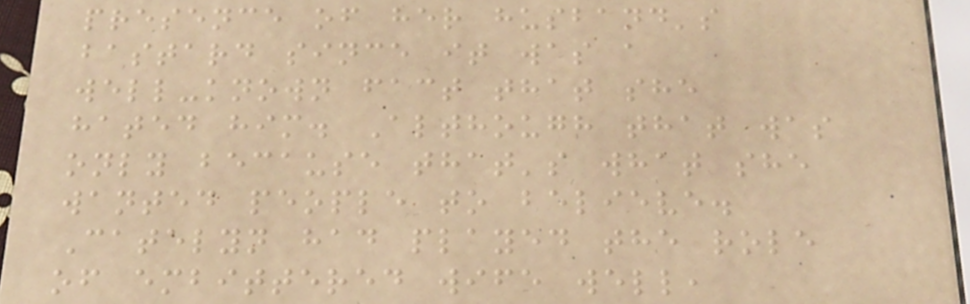presence of her husband's
bastard since it was a
well-known fact that she
hated him. Although that was
only because that's what she
wanted people to believe.
Catelyn had played the role
of embittered wife well,
